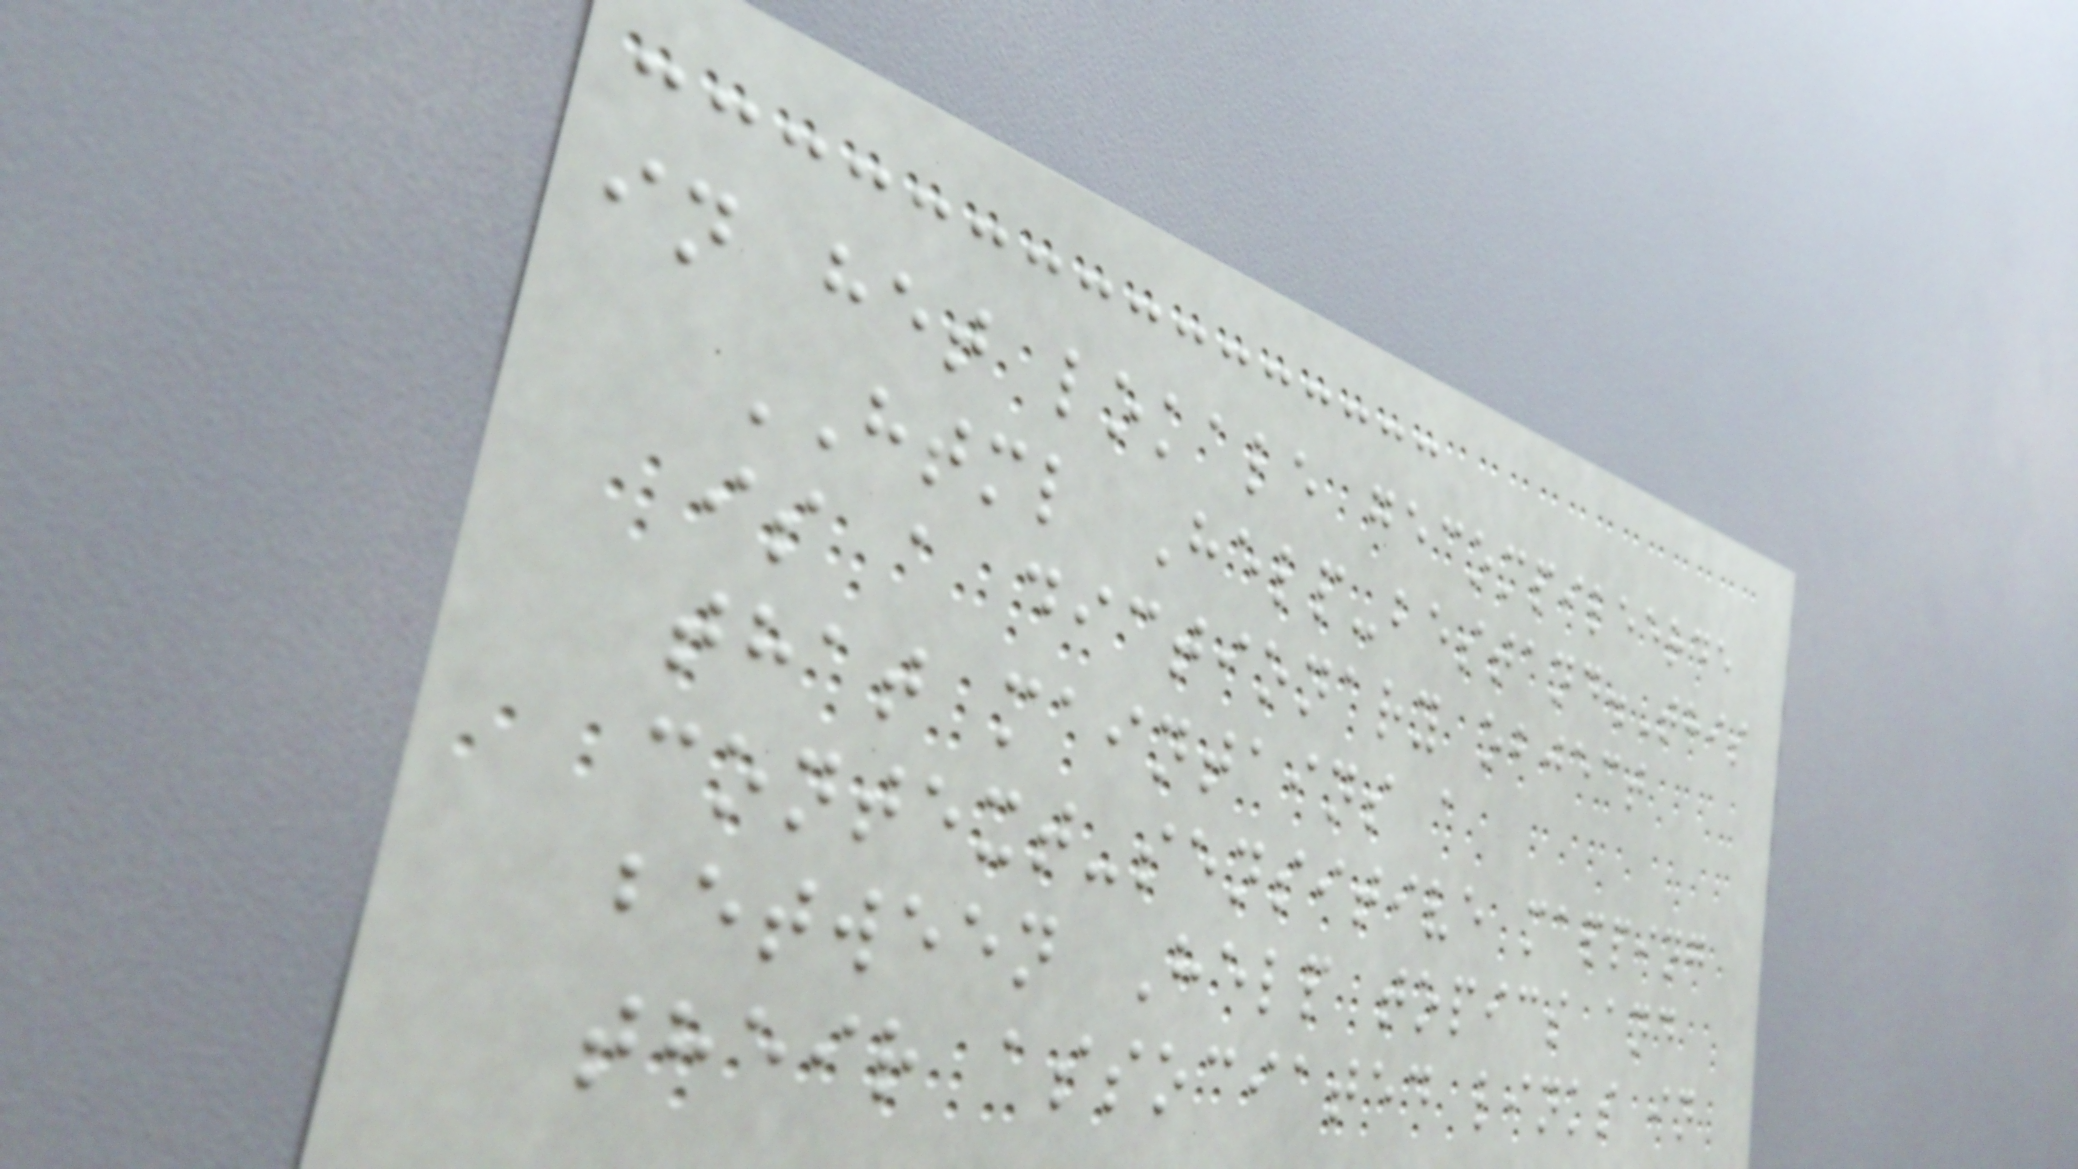in het lokale gecompileerde
HTML Help-bestand.This
is a dictionary object
that maintains a
context-sensitive mapping
between Help topics and
their associated links in
